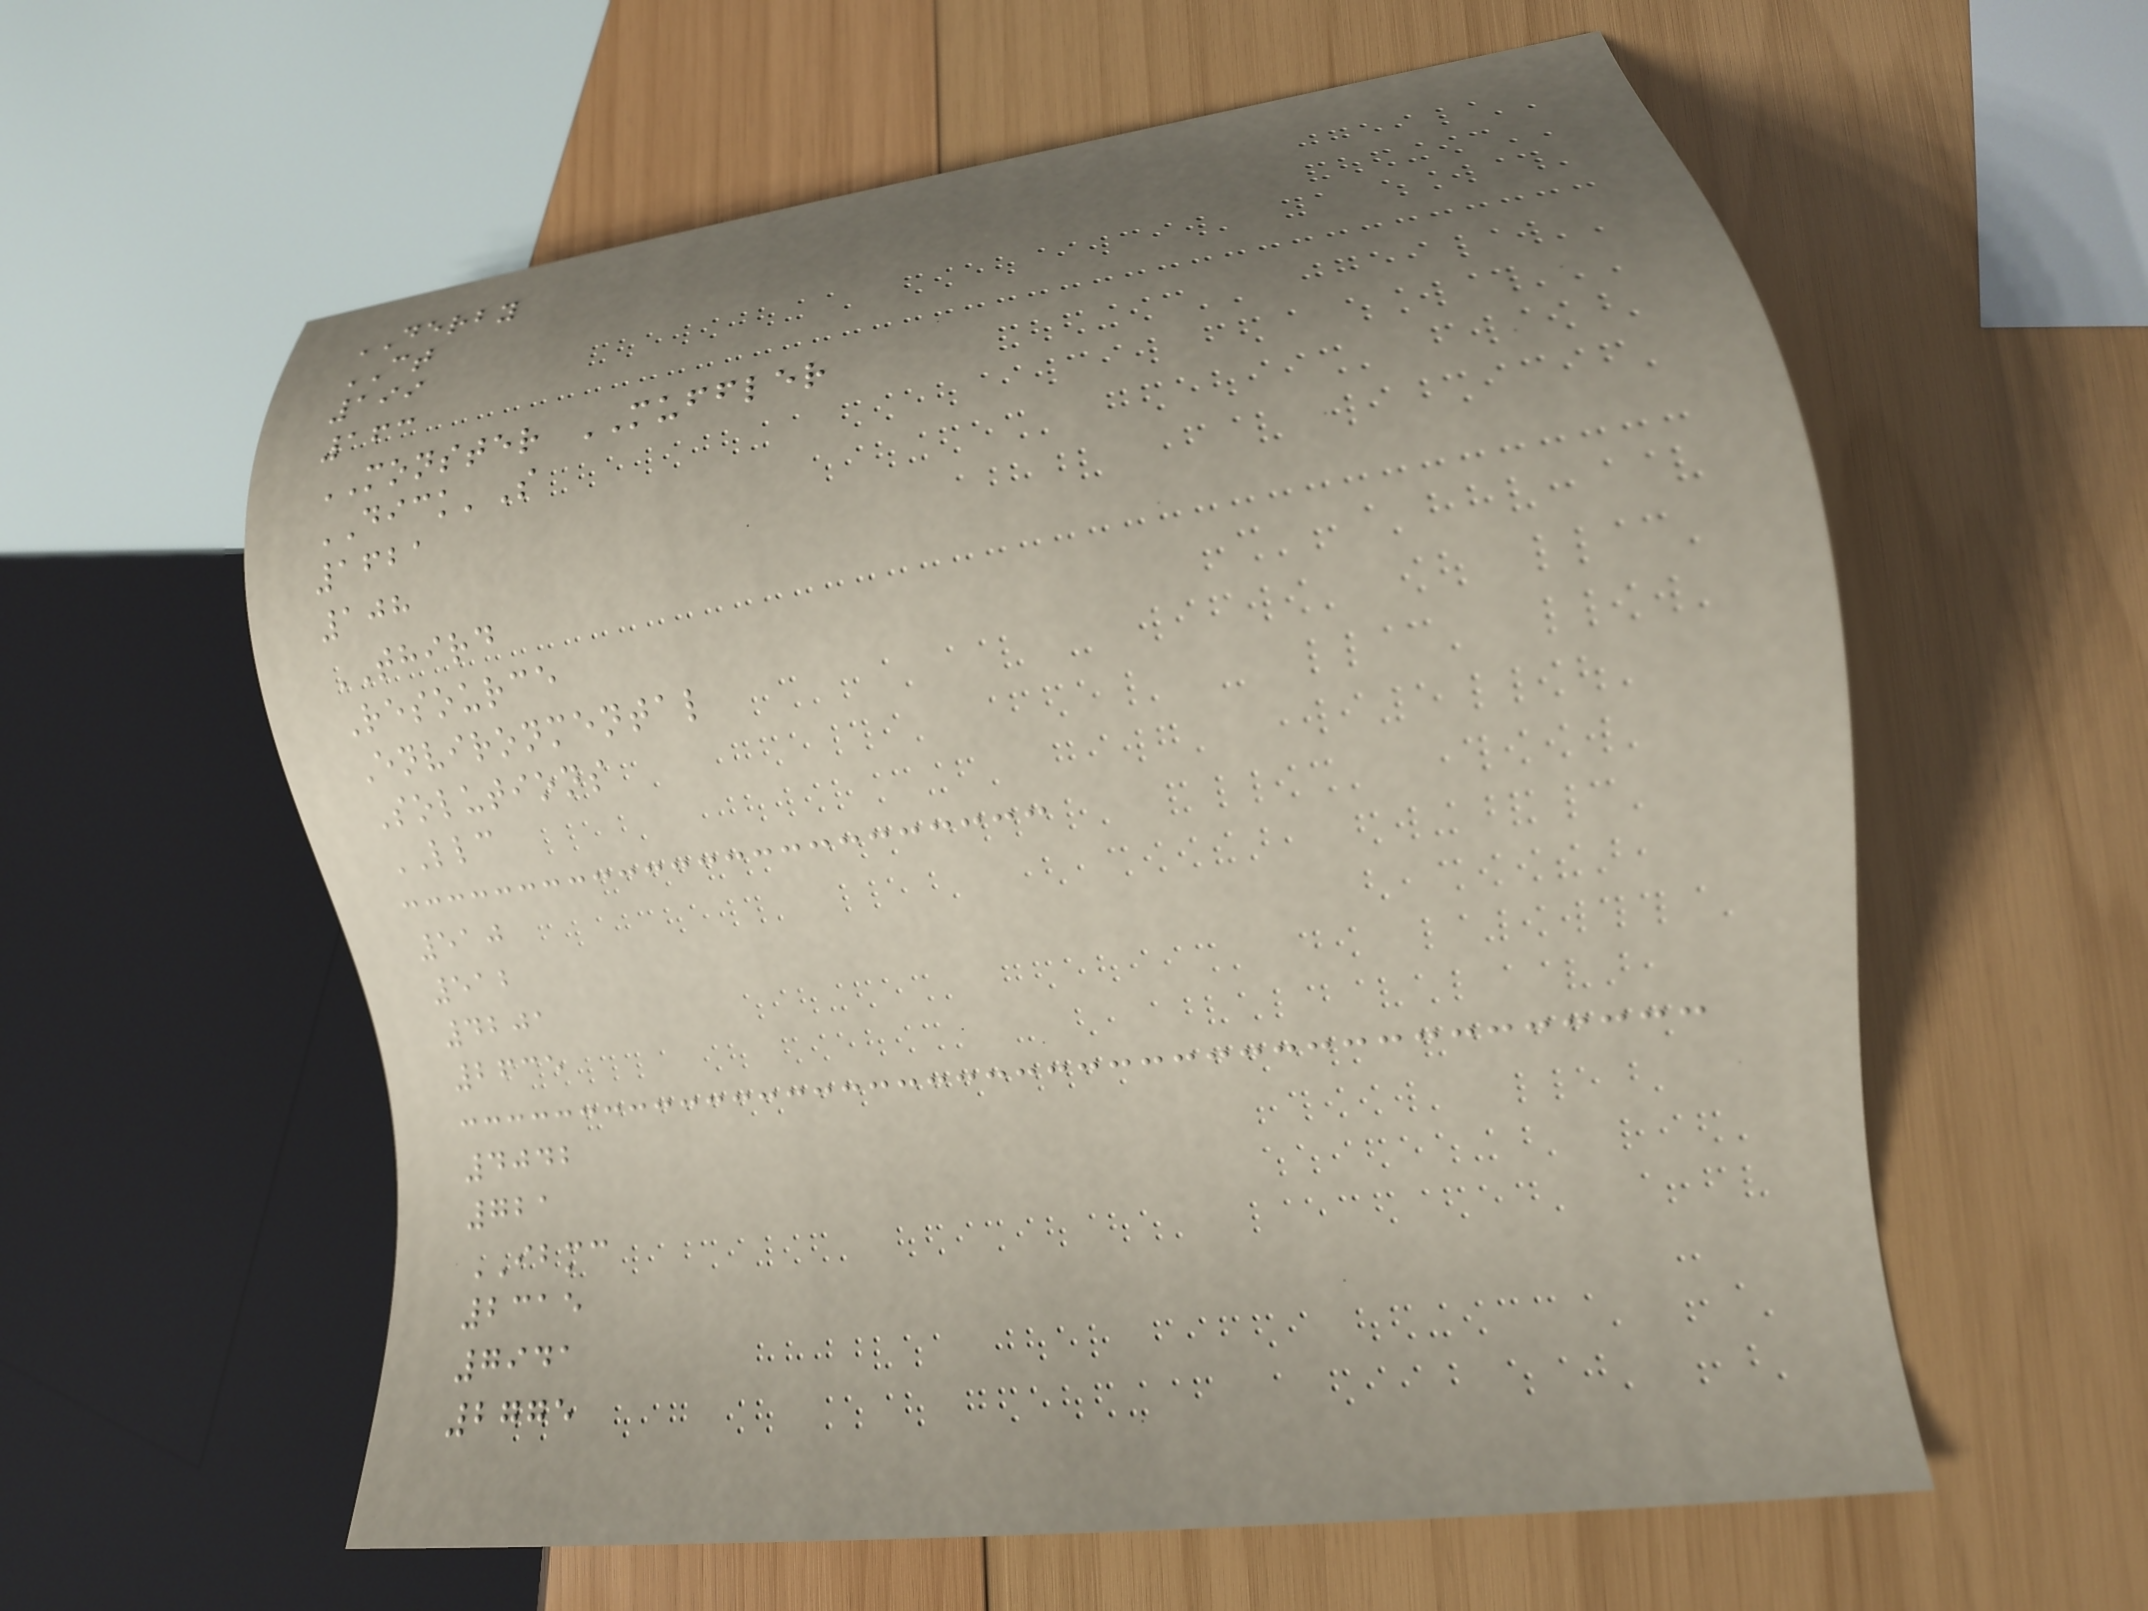DERBY
CT
199
163
MONSTER MUFFLER
DICK'S
1621
108
THIRD
Resource
Environmental
Solutions
LLC
510
512
4201
2635
4042
721
IBMC
2315
7941
2775
